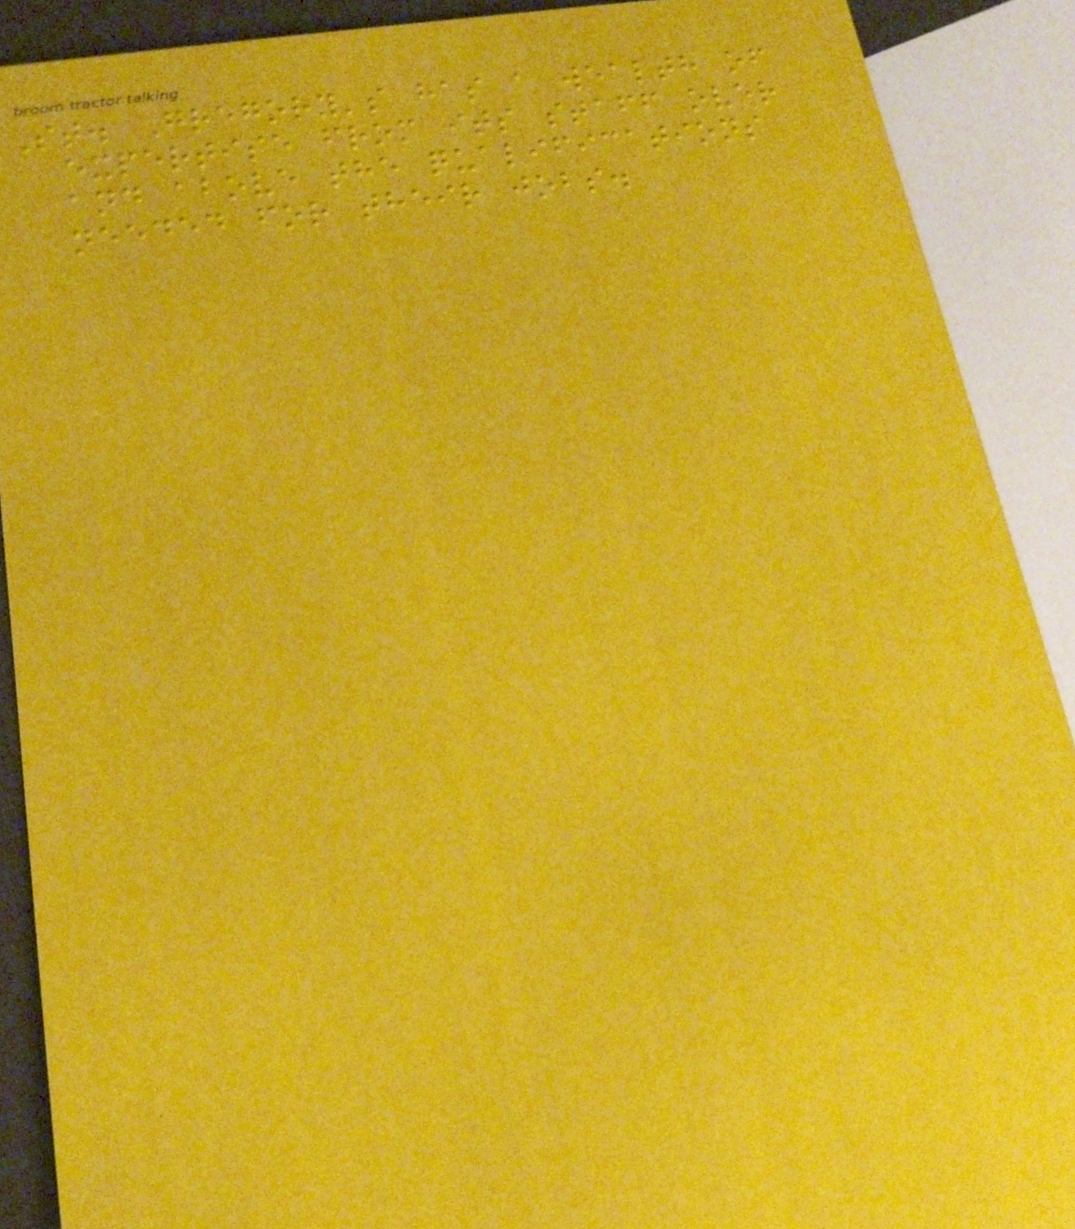St. Gregory's has a wealth of
expertise from its staff over
and above the qualifications
needed for their jobs.
